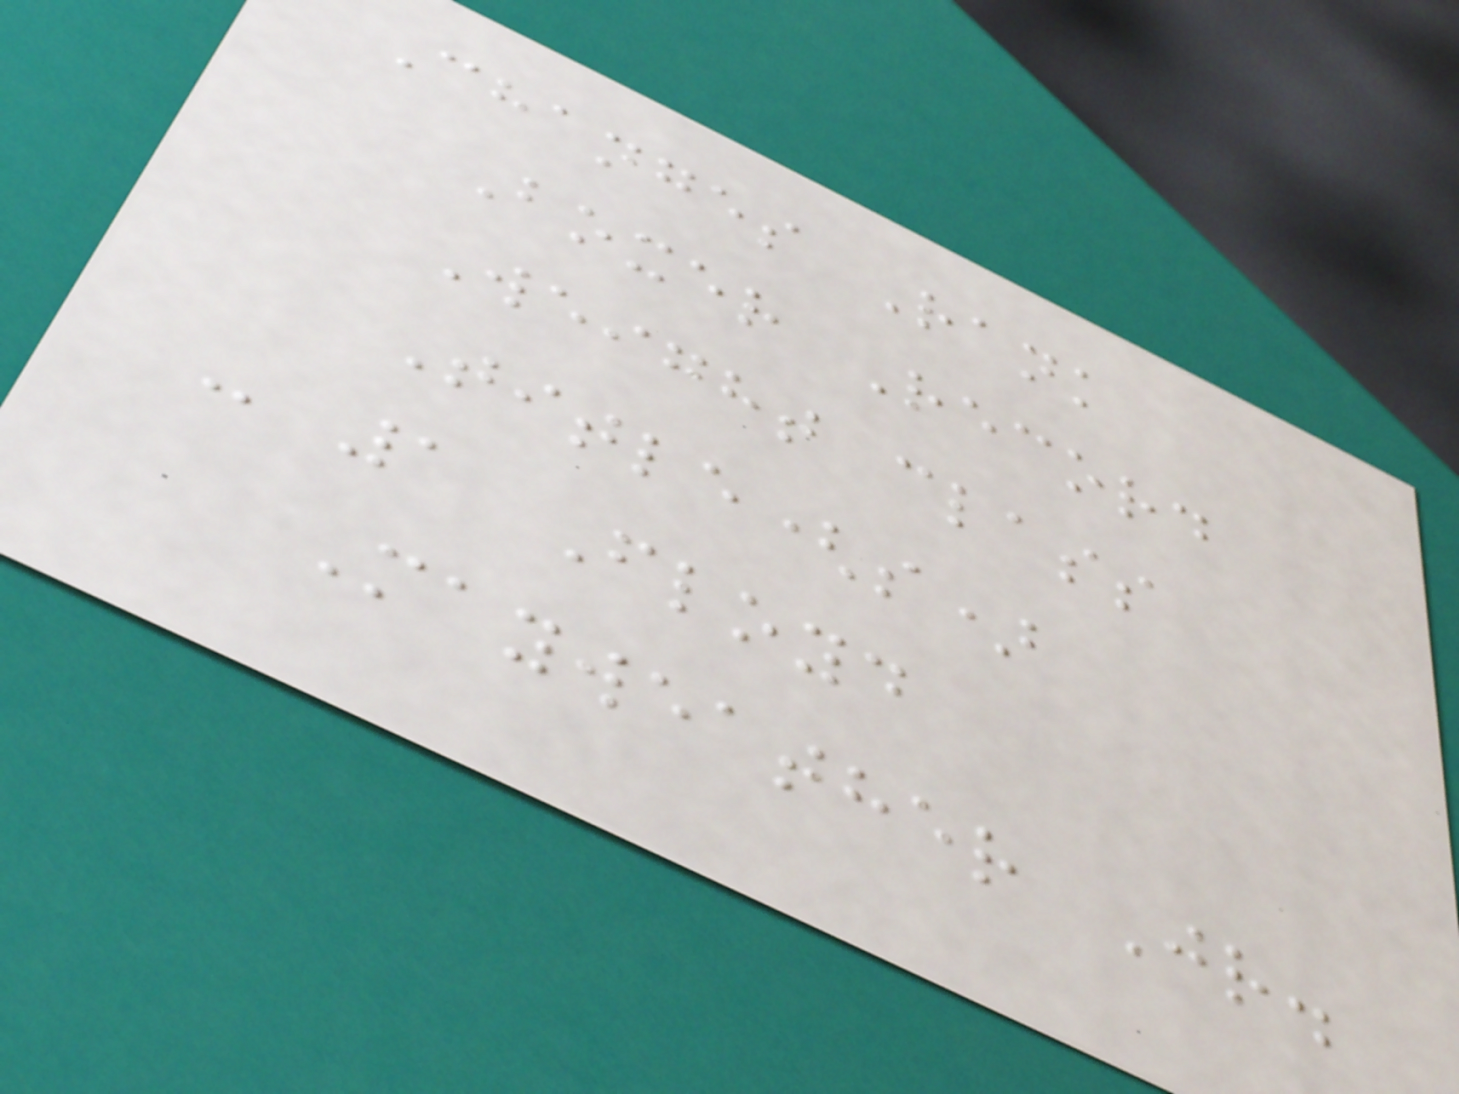Changes Rank
Boxer Record
Weight class
Title(s)
- 1 Floyd
Mayweather Jr.
